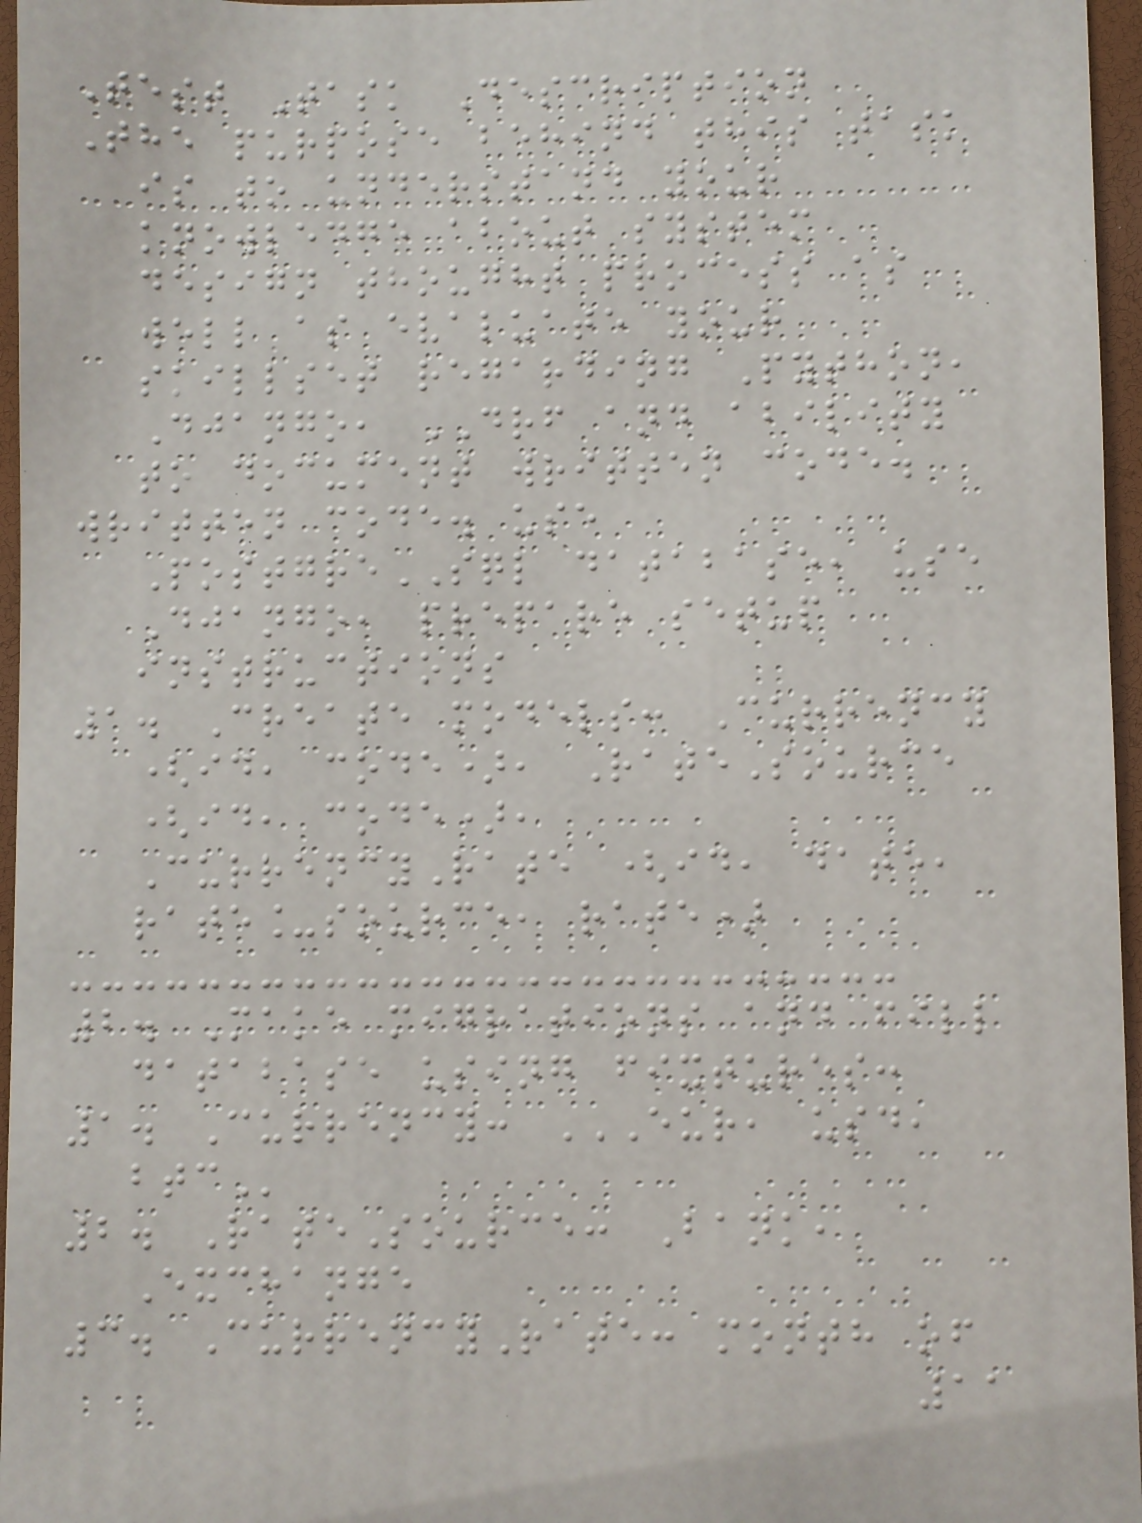Test Task Description
The purpose behind this task
is to understand your
knowledge about system
design thought process as
well as evaluate your
skillset regarding Python,
Django, DRF and ability
to document written code.
written code. use
PostgreSQL database, use
Django, prepare setup
instructions
1. Create models: Currency
(id, code), RateSource
(id, code),
CurrencyRate (id, date,
rate_source, rate)
2. Make migrations and fill
database using fixtures:
1. Currency: EUR, USD,
BTC
2. RateSource: Bank,
Exchange
3. CurrencyRate: month of
11
